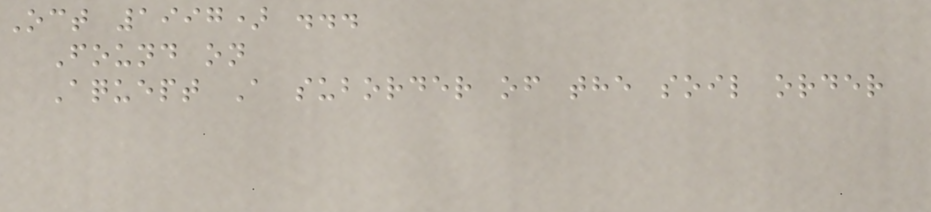Oct 1997) ...
Found on
Aquept A suborder of the soil order
